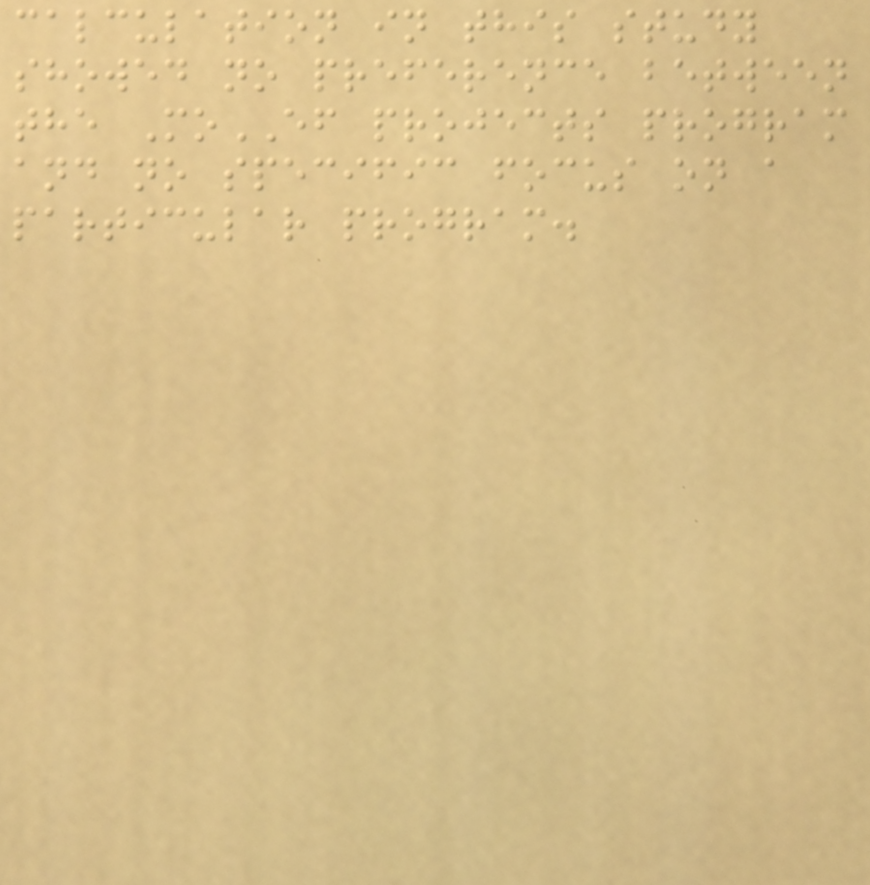calculation in this study
showed no preference between
the MoEF projects program
and no specific focus on a
particular program.
